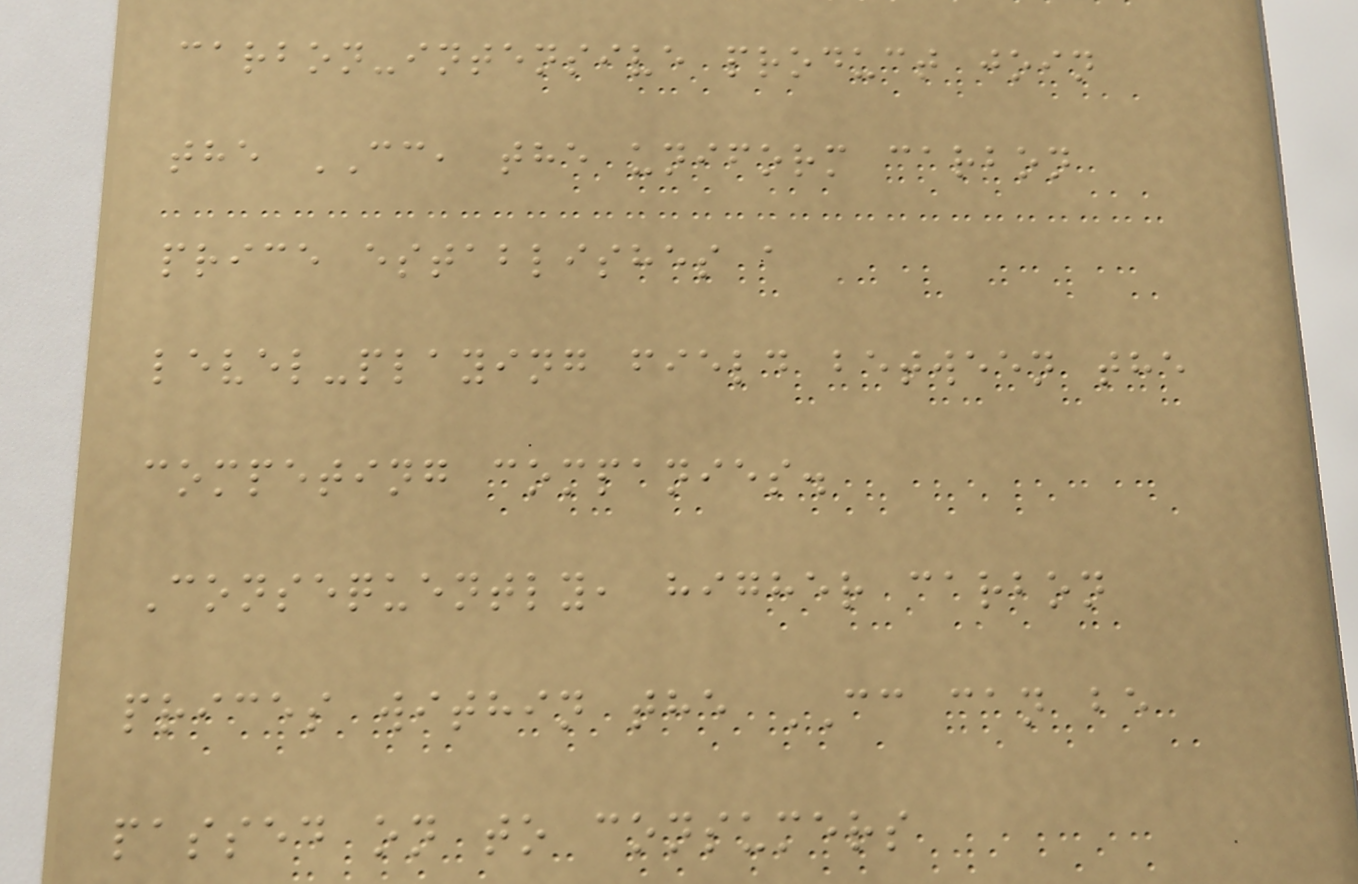carbon-intensive product join
the CC, the uniform carbon
price establishes a
level-playing field between the
competing companies.
Consequently, higher carbon
prices within the CC can be
passed on to consumers
